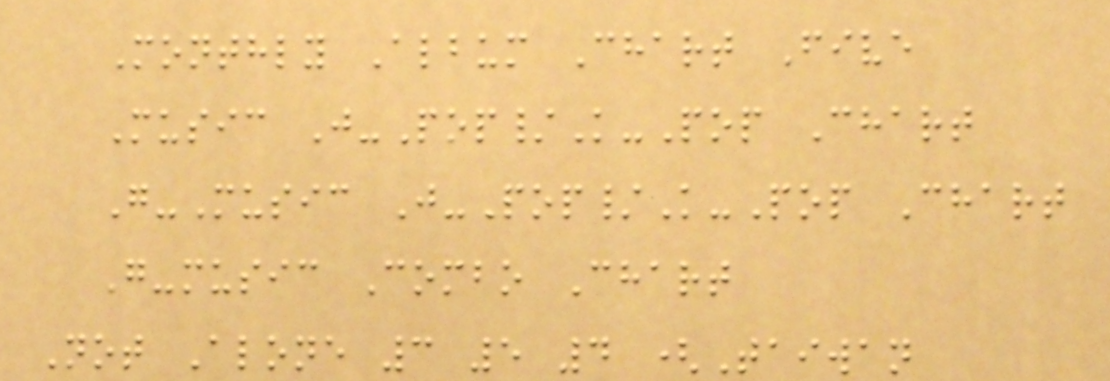Monthly Album Chart Five
Music J-Pop/K-Pop Chart
G-Music J-Pop/K-Pop Chart
G-music Combo Chart
Not Alone 3 5 4 (Taiwan
